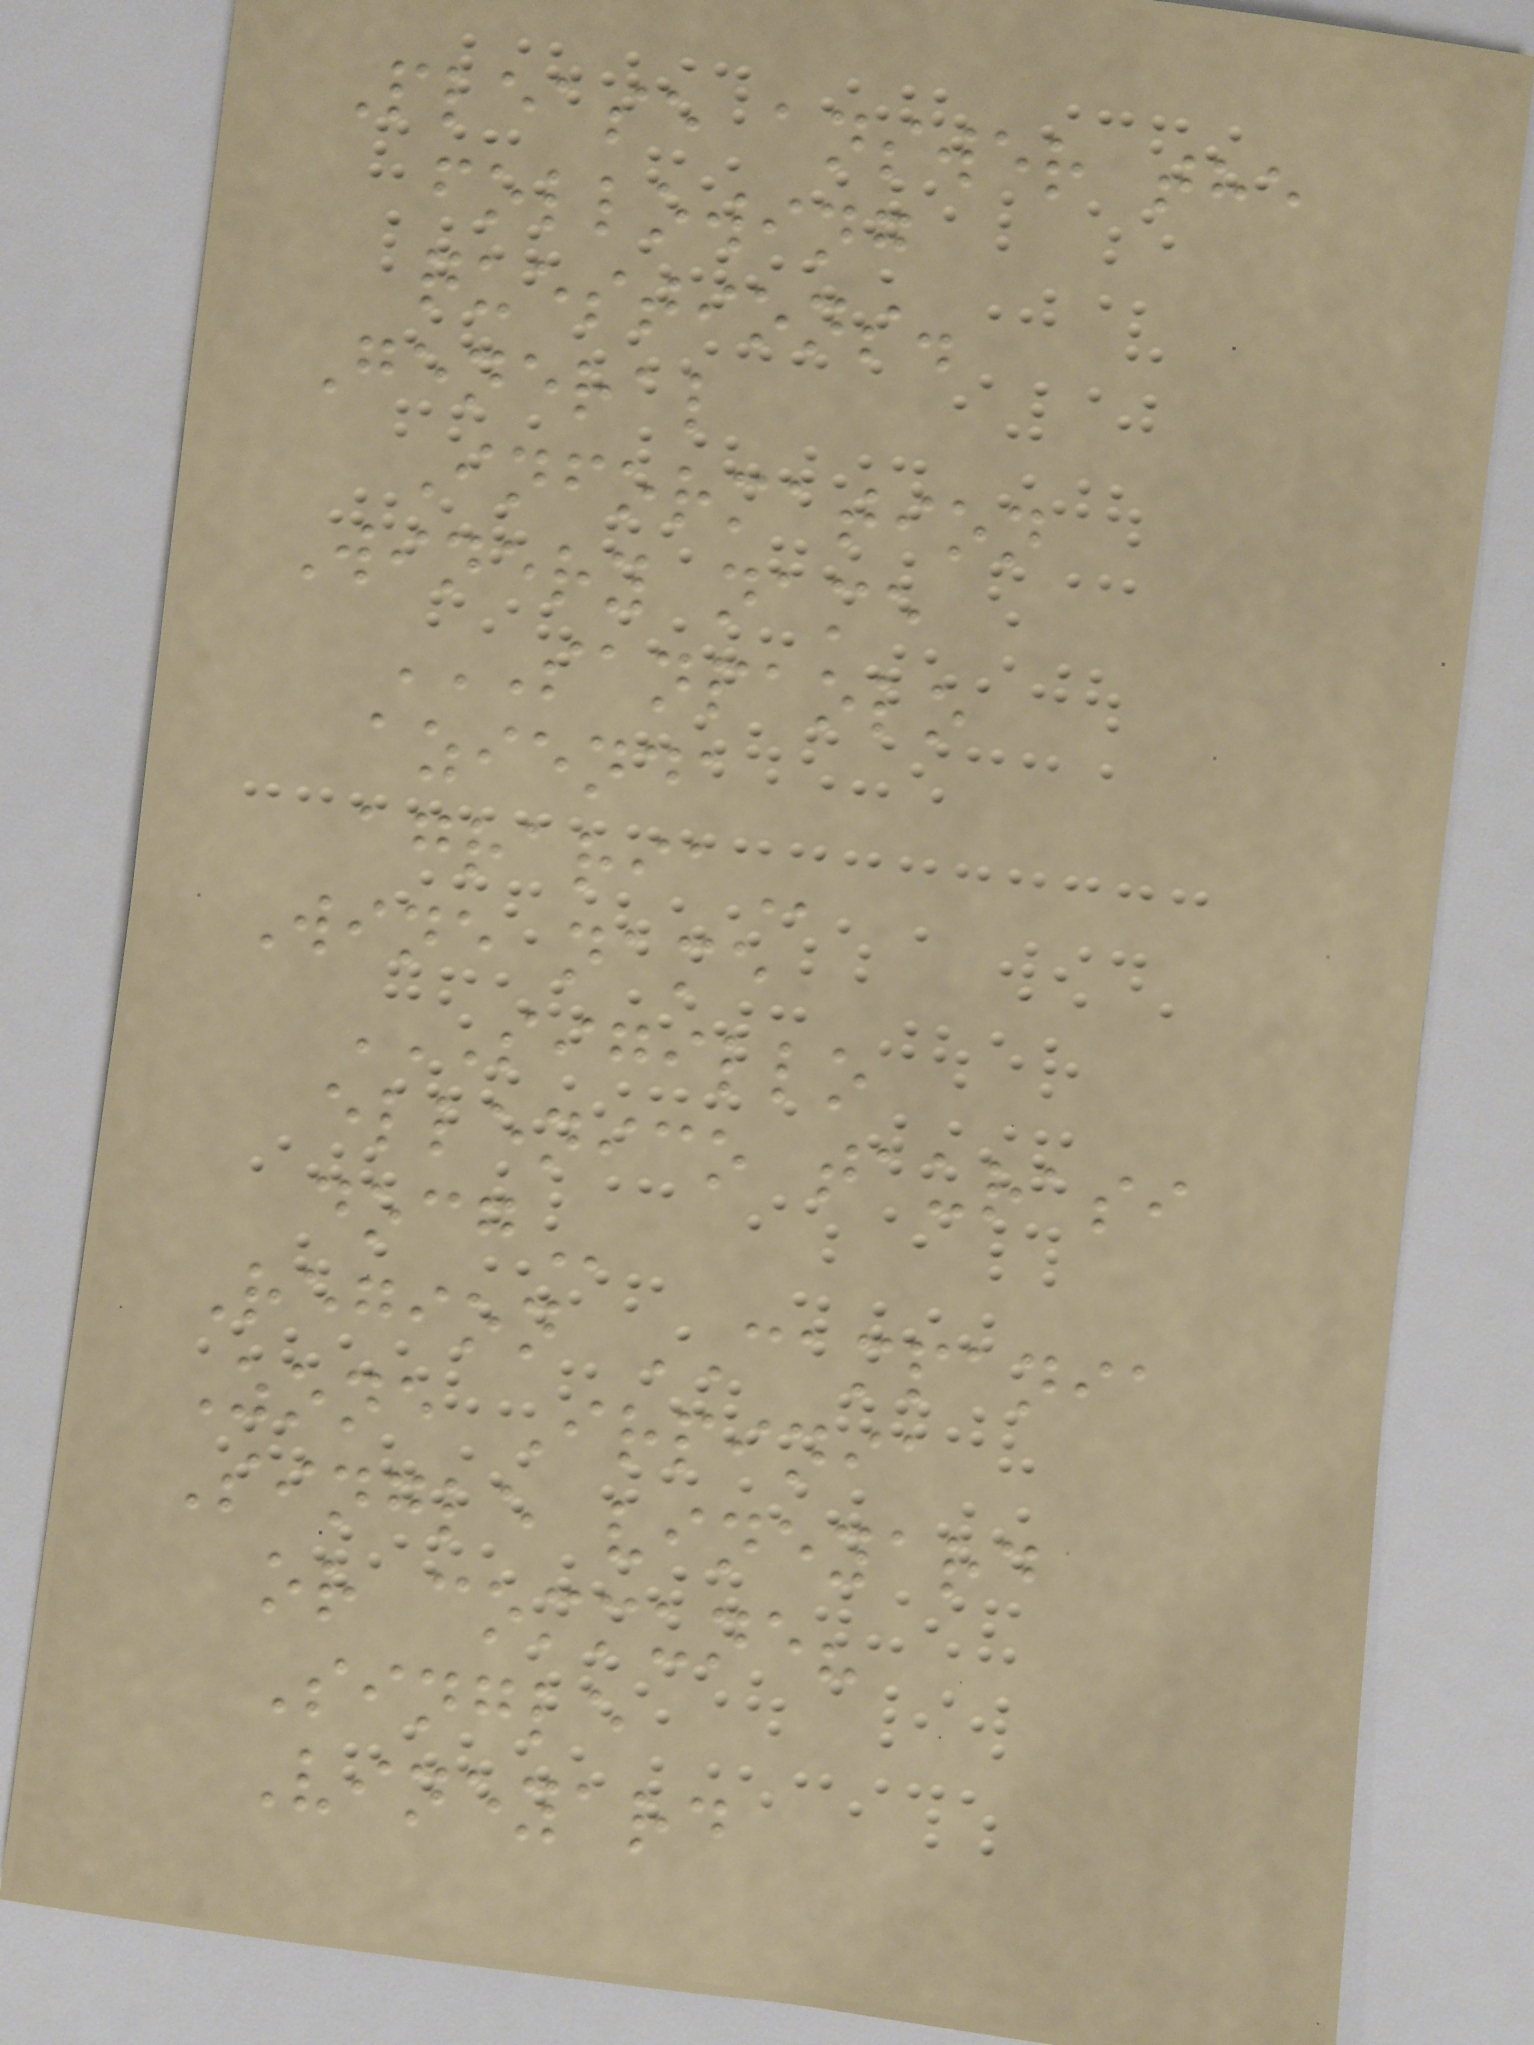Please answer the
following
questions.
General
Information
Winery name
SANPAOLO
AZIENDA
AGRARIA
Wine name
SIGILLO
ELLENICO TAURASI
DOCG
Region CAMPANIA
Zone Irpinia
Single vineyard
or commune?
Single
Vineyard
